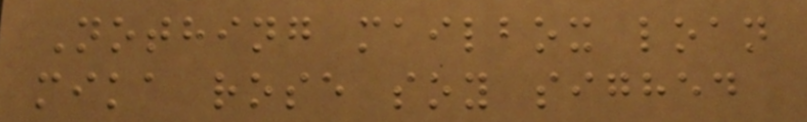Nothing mailbox loan
mika rose soy sighed
